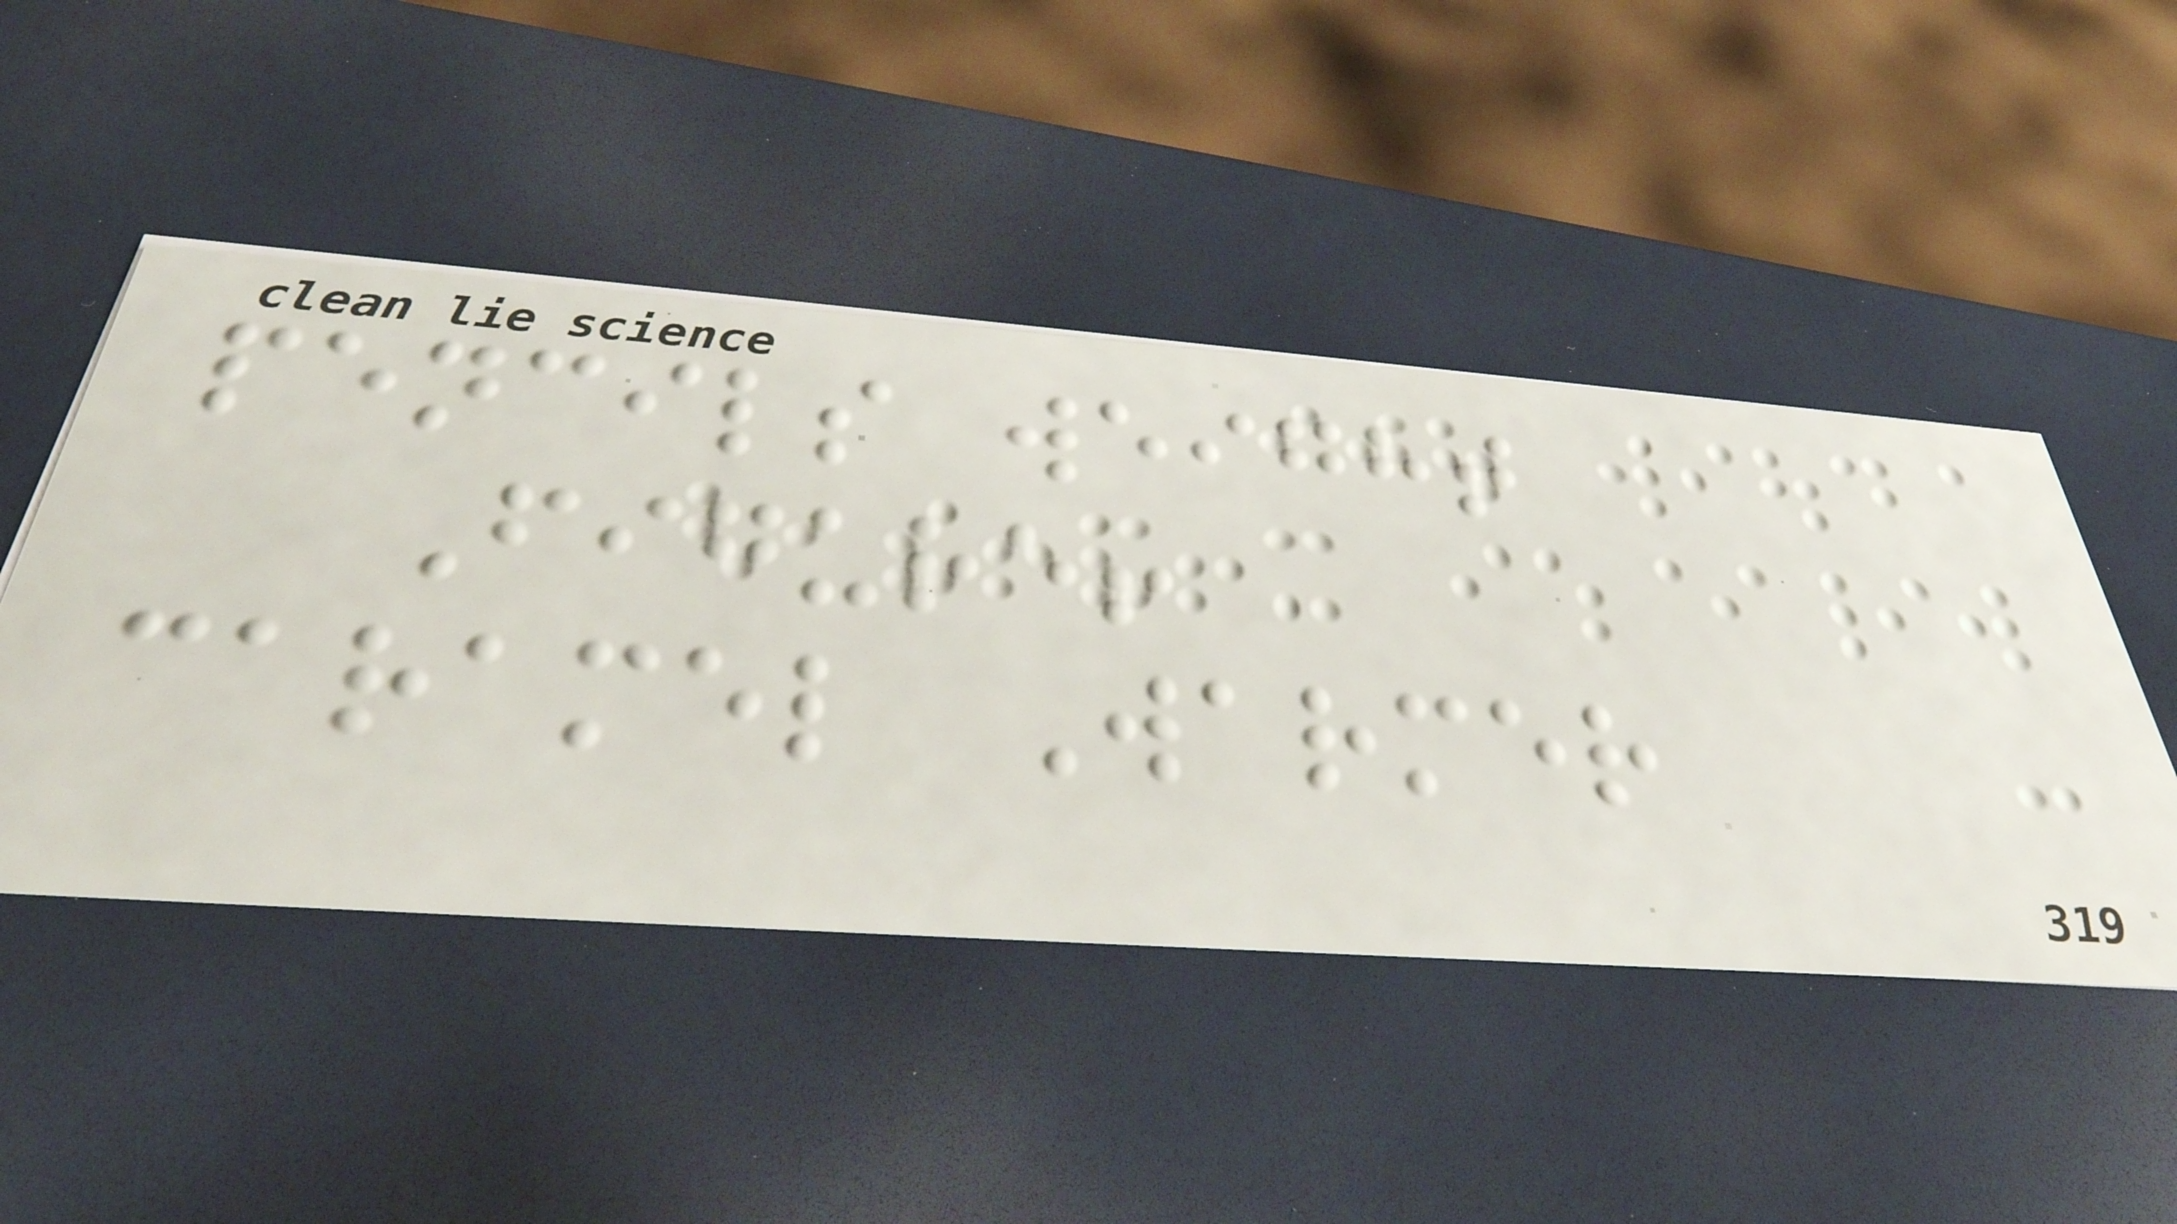pencils weight
Figure!
caramel Warmer
